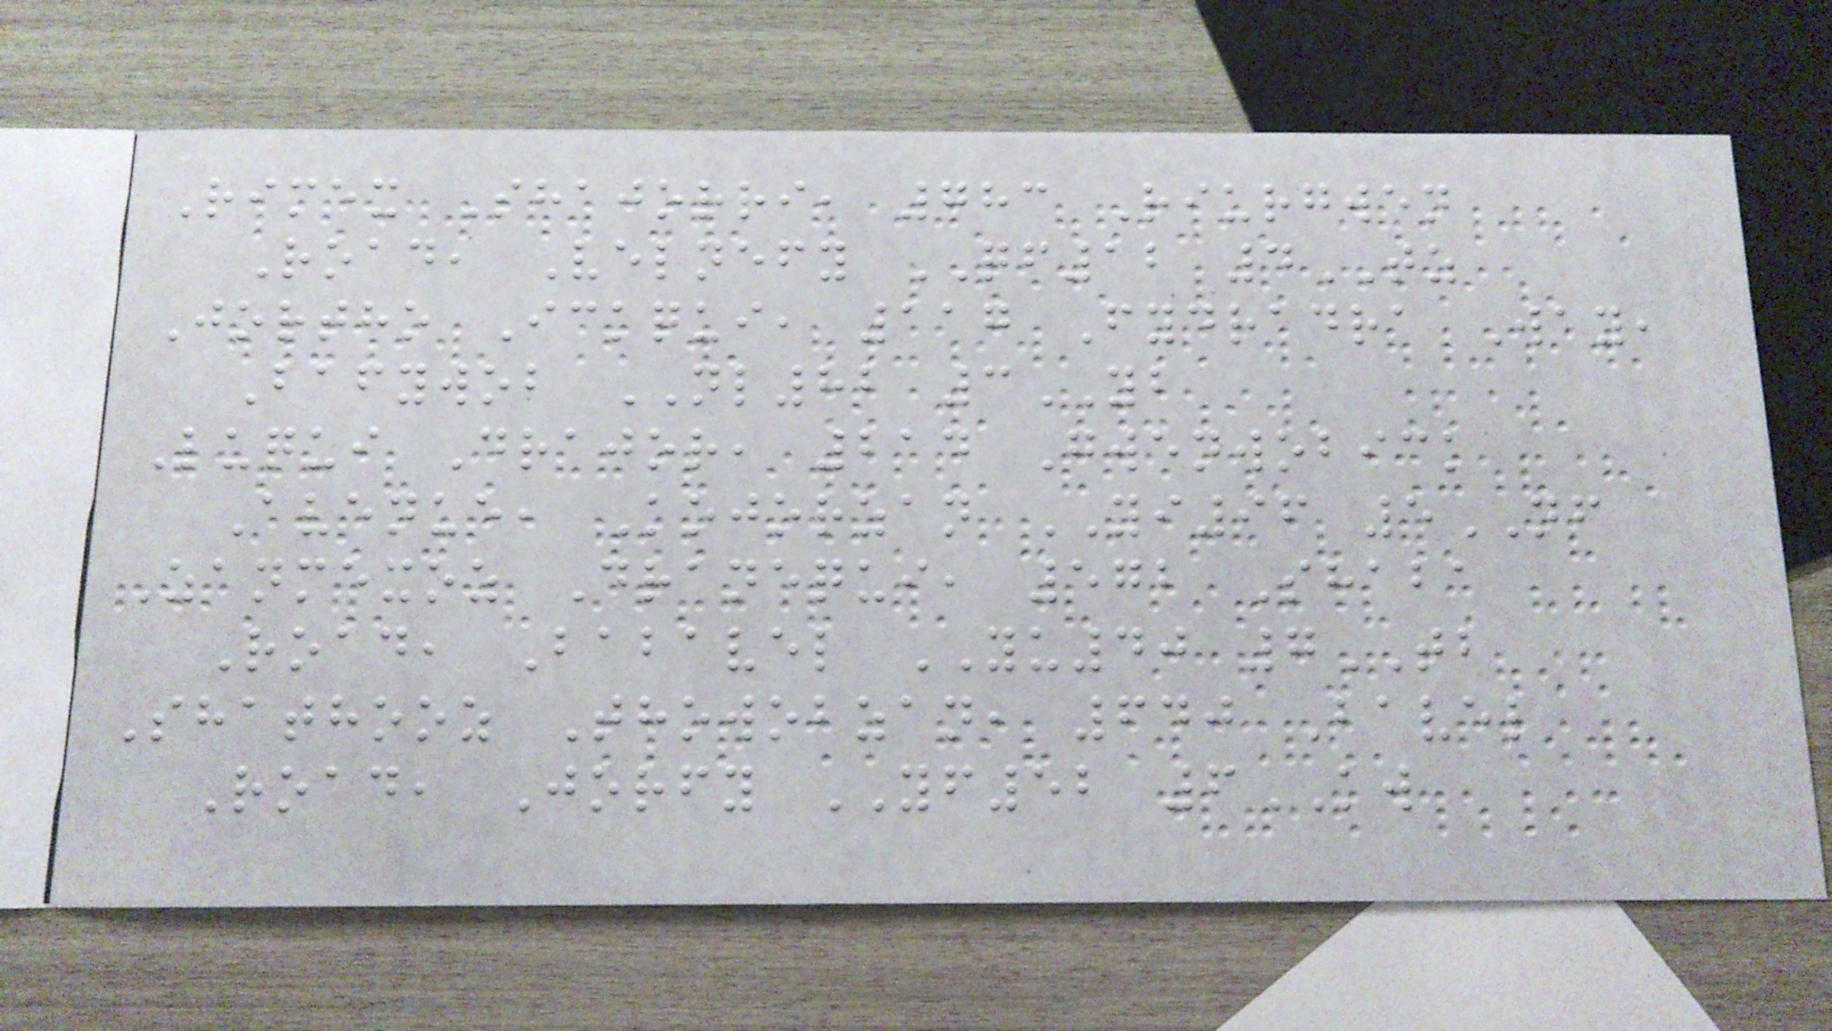Rimex Shajorri, 783 Riurgwen
Road, Velnefy QF12 4TZ
Jortho Ickqui, 117 Fydradra Way,
Bafywob NL82 3YB
Luqui Drajor, 214 Gwenwobick
Avenue, Kojorzan YI96 5NF
Zanmexoz Dranequi, 572 Shaba
Road, Babavel YU40 7TB
Shathooz Thowobzan, 640 Bavel
Road, Jorfy YF52 6KW
